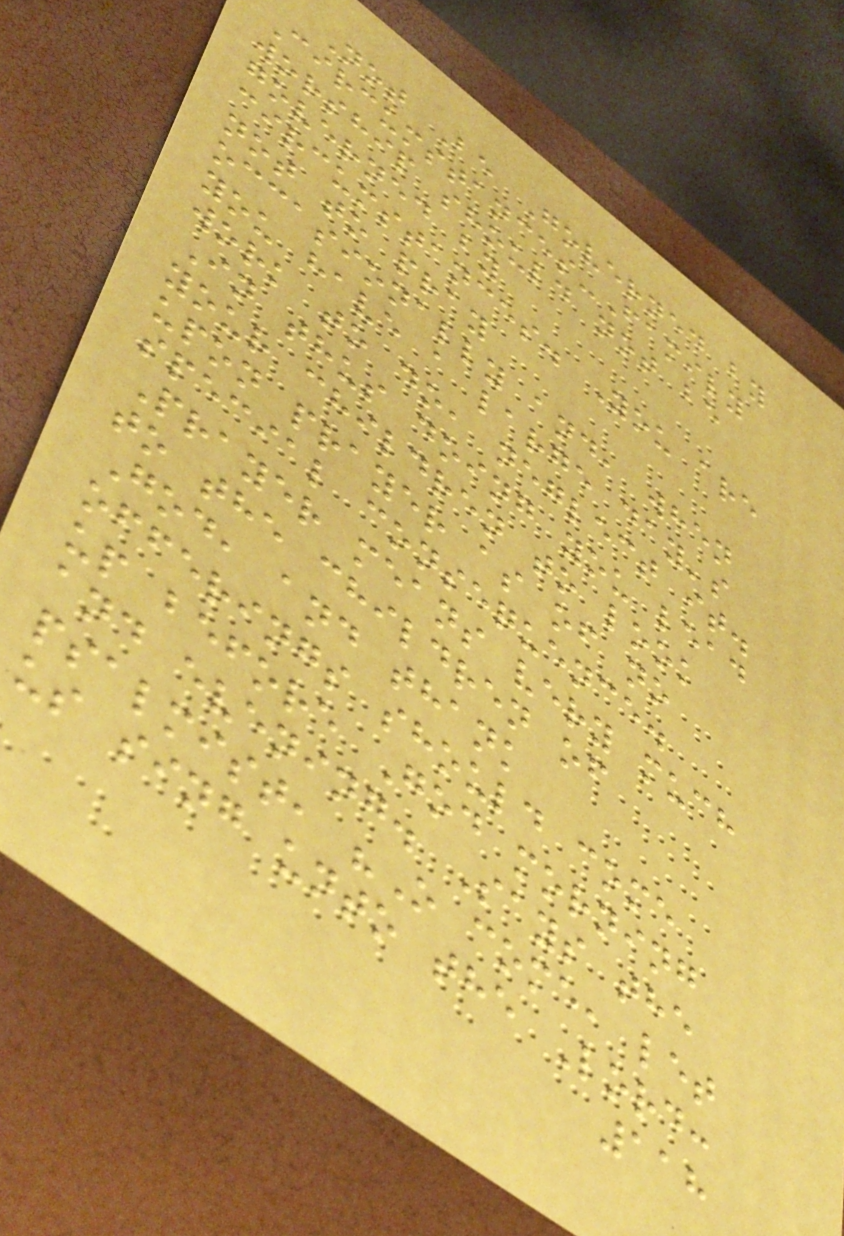Not Be Governed by
Circumstances-Family
worship should not be
governed by
circumstances. You are
not to pray
occasionally and, when
you have a large day's
work to do, neglect it.
In thus doing you lead
your children to look
upon prayer as of no
special consequence.
Prayer means very much
to the children of
God, and thank
offerings should come
up before God morning
and evening. Says the
psalmist, "O come, let
us sing unto the Lord:
118
